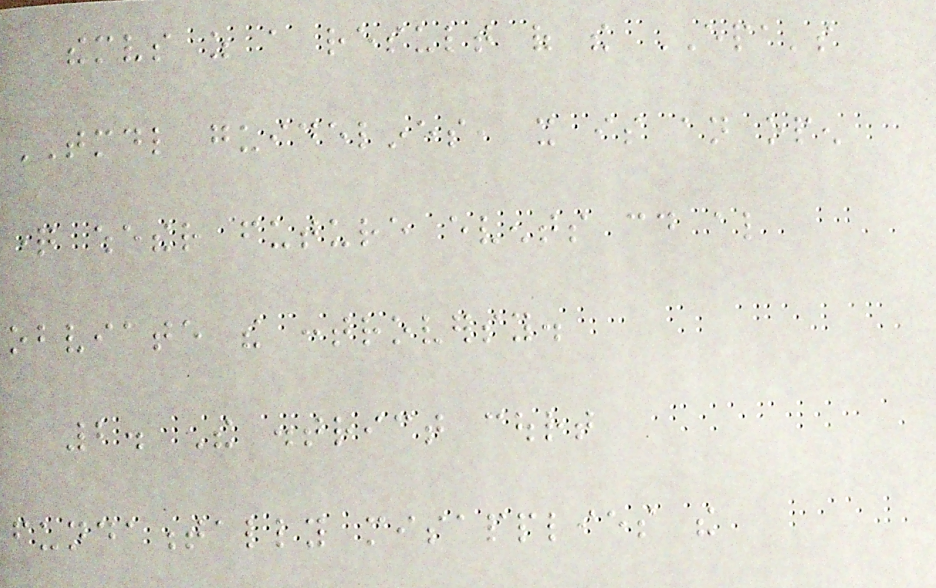themselves as a result of the EPA's
TMDL guidelines, it is an open
question whether future events could also
obviate the controversy.
2. The district court
fundamentally misapplies the
